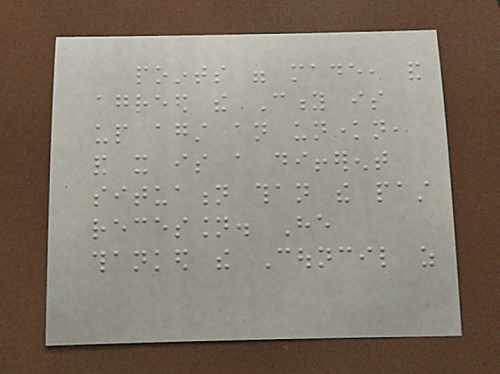points were made, and
agreed the City is
up against an unknown,
and it is a different
situation than the past
recession. He
thanked the Council as
